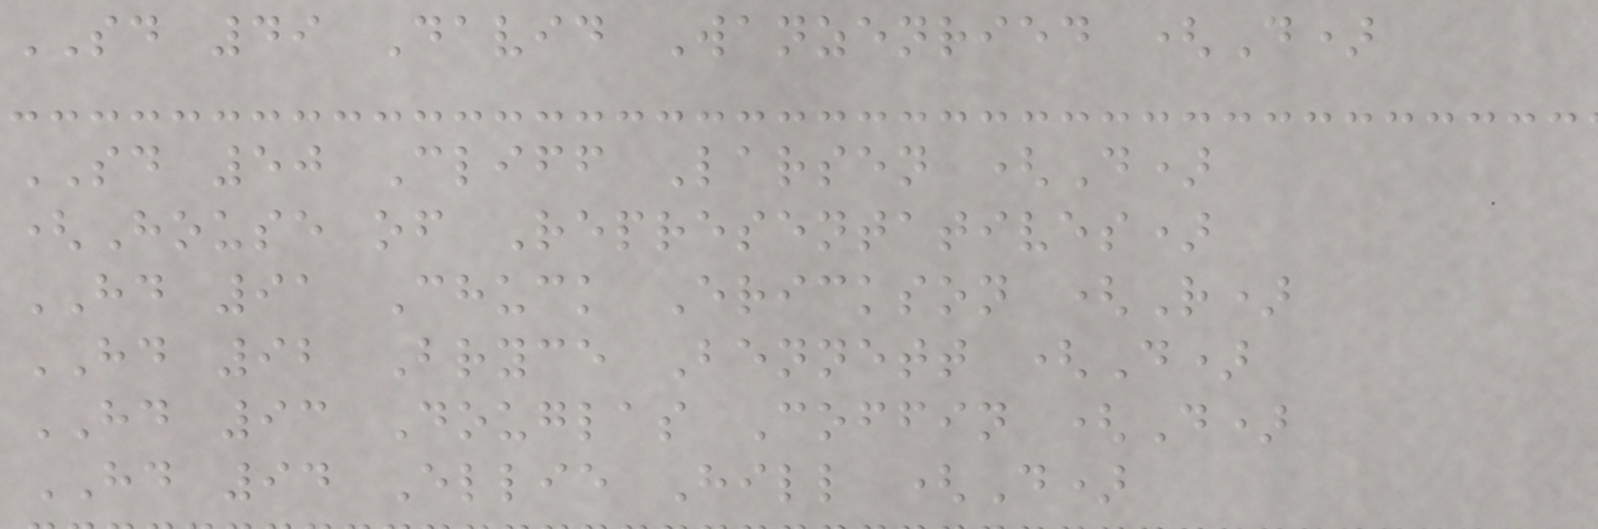SD 49 David Wanzenried (D)
SD 50 Cliff Larsen (D)
(House of Representatives)
HD 91 Chuck Erickson (R)
HD 92 Bryce Bennett (D)
HD 93 Douglas Coffin (D)
HD 94 Ellie Hill (D)
